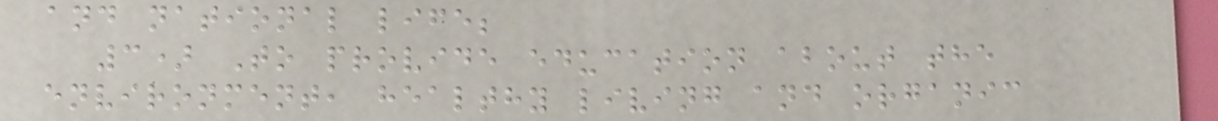and national life;
3) To provide education about the
environment, healthy living and organic
